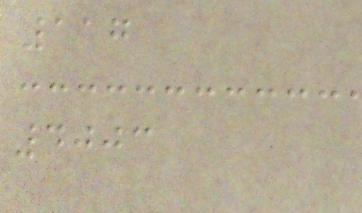117
4003
